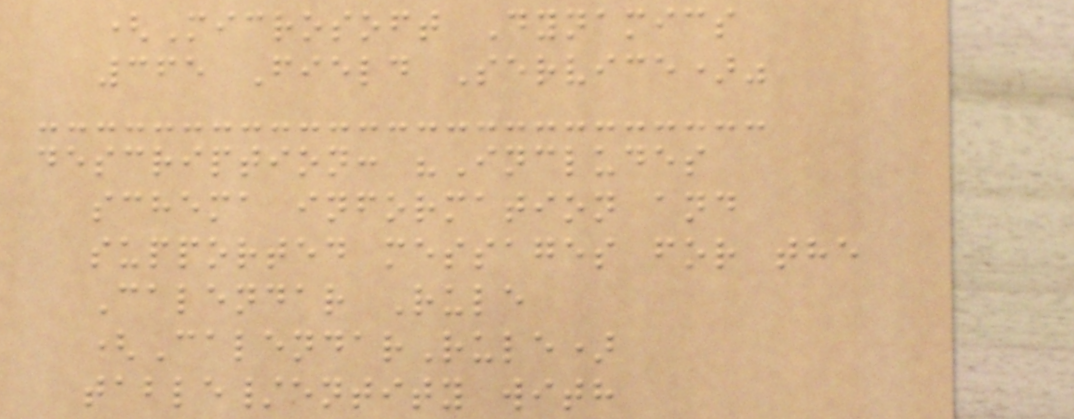(Microsoft Dynamics
365 Field Service)"
description: "Includes
schema information and
supported messages for the
Calendar Rule
(CalendarRule)
table/entity with
